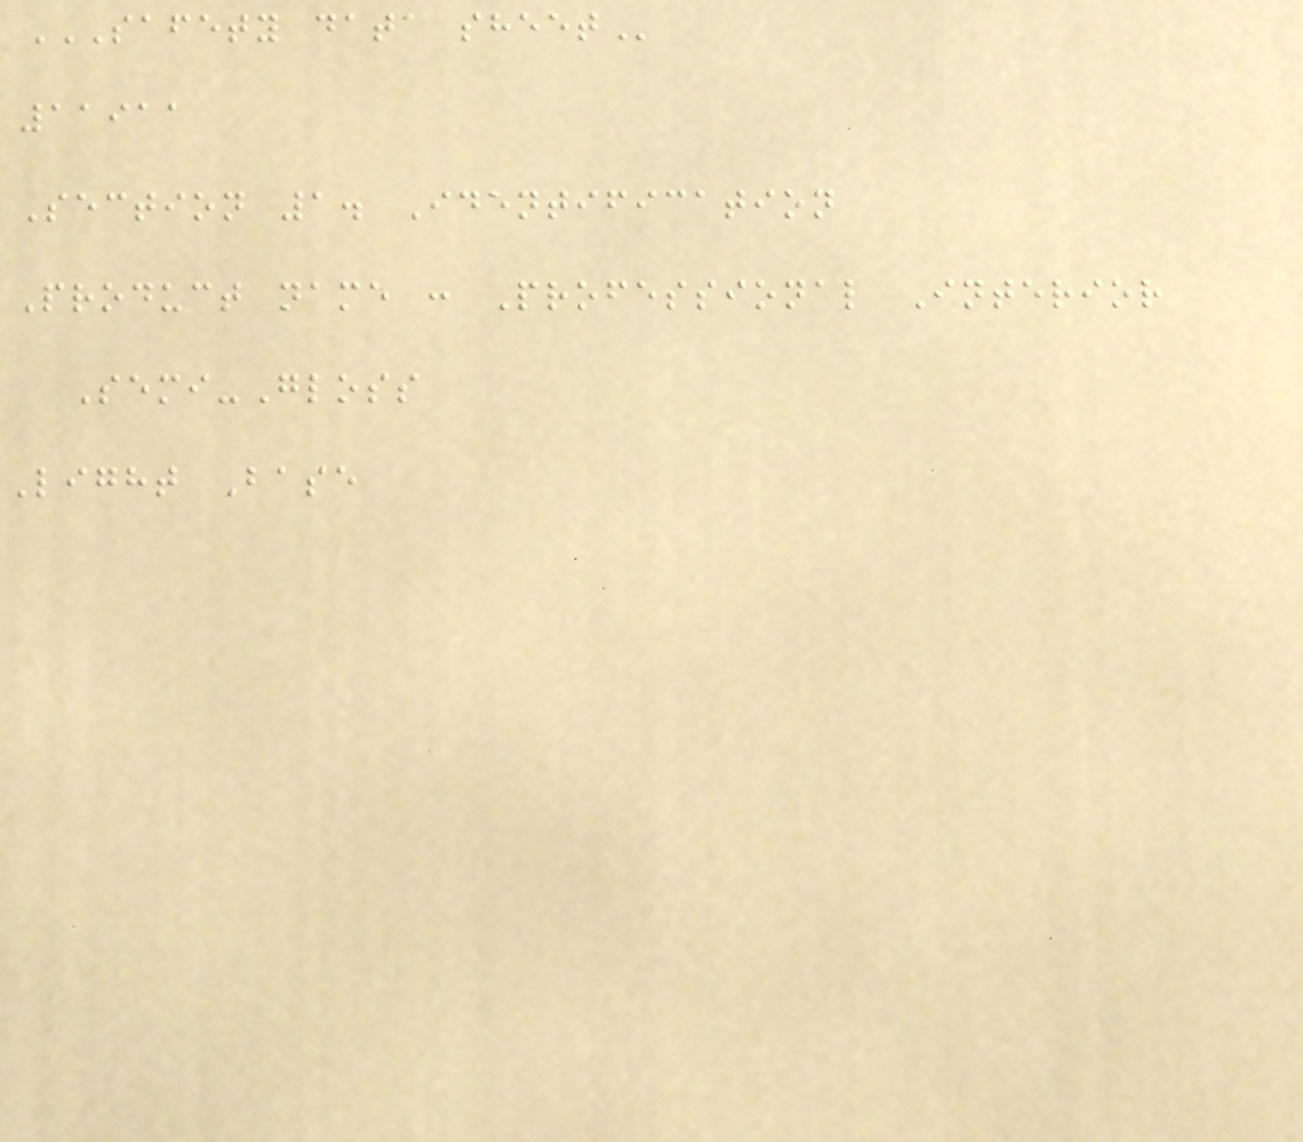SAFETY DATA SHEET
11911
Section 1. Identification
Product name : Professional Interior
Semi-Gloss
Light Base
